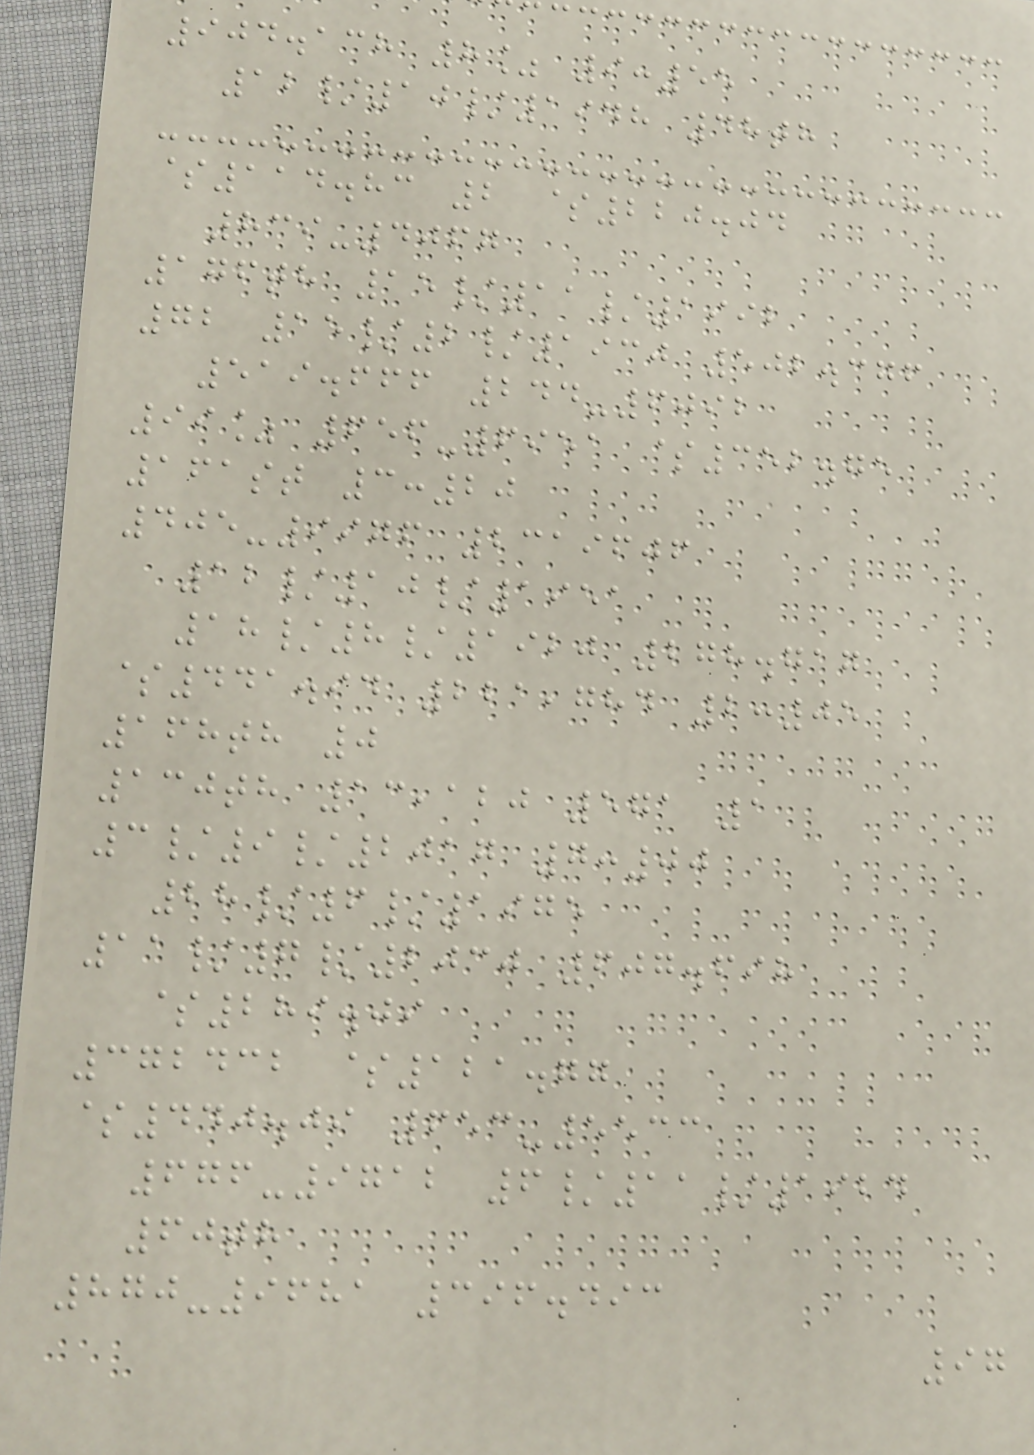904.138 8% 9:55
12/10/1948 48th
$114.83 2 $220.04
839-4067
176th 15/11/1992
72 15/2/1930 502.376
519.666 244-6092
99% 656-6951 $352.75
161st 3:20
405-9976 2319606
12/10/1951
18/8/1920 278.717
$441.94 221,784 2:05
168th 0
130th 13,120 571 1
3/9/2017 7:00
28/6/1975
11/7/2030 607.698
$289.09
372432 $121.77
$440.09 653-5533
676-9712 6/11/1924
60th
870-9681 396.493
97
